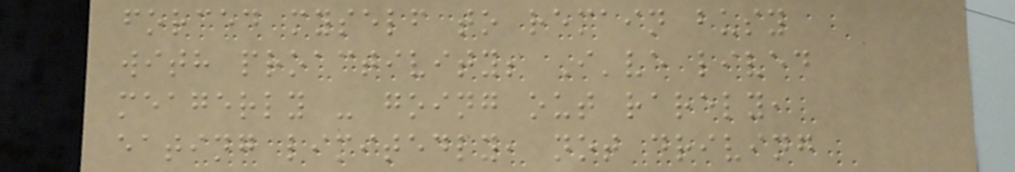forced myself to remain busy
with proactivity; I've lived
meagerly - going out rarely,
eating limitedly, not driving
